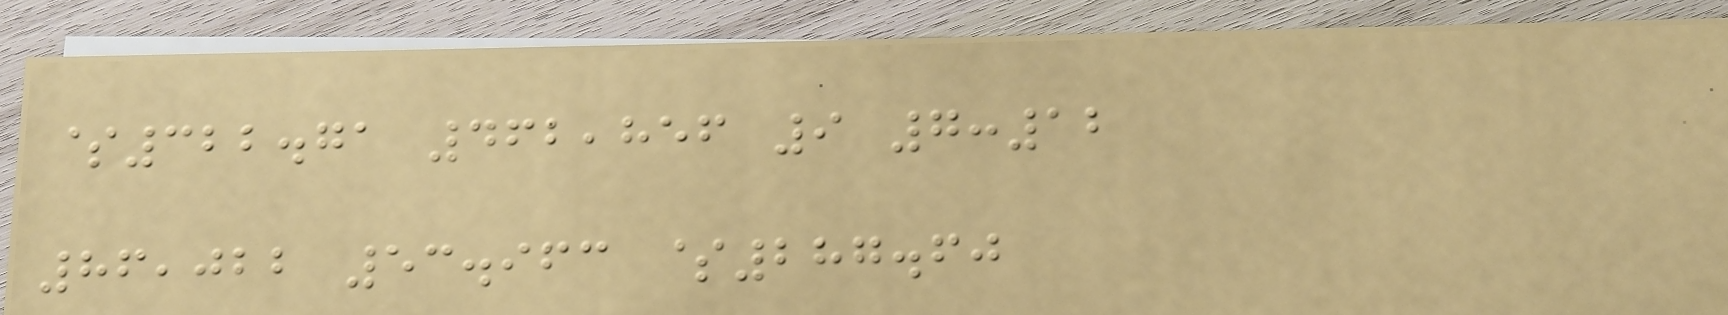$322.71 462,856 9 7:12
86,022 53.963 $287.60
